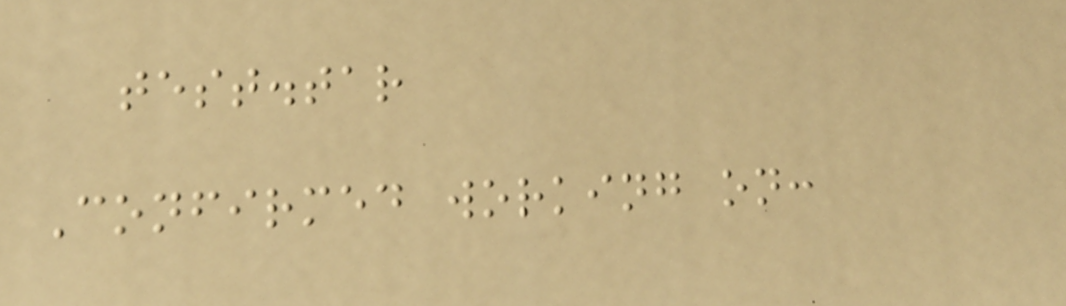test.tar
Confirmed working on:
